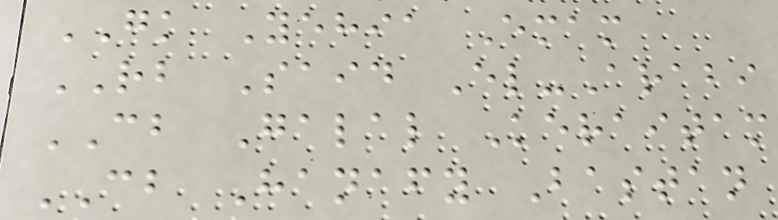GK Yehia Emam
RB Said El-Arabi
CB Galal Keraitam
CB Hanafy Bastan
